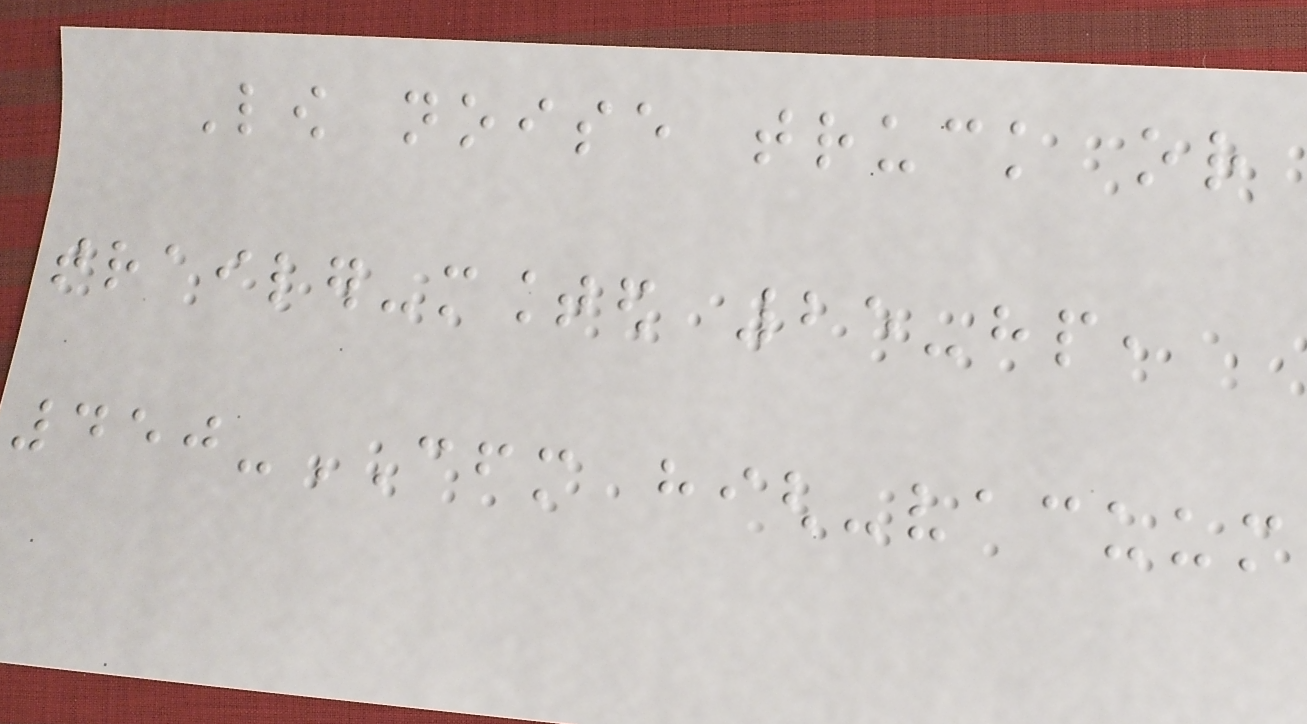Low noise truck or
trailer-mounted 25-hp,
450-CFM high-vacuum
